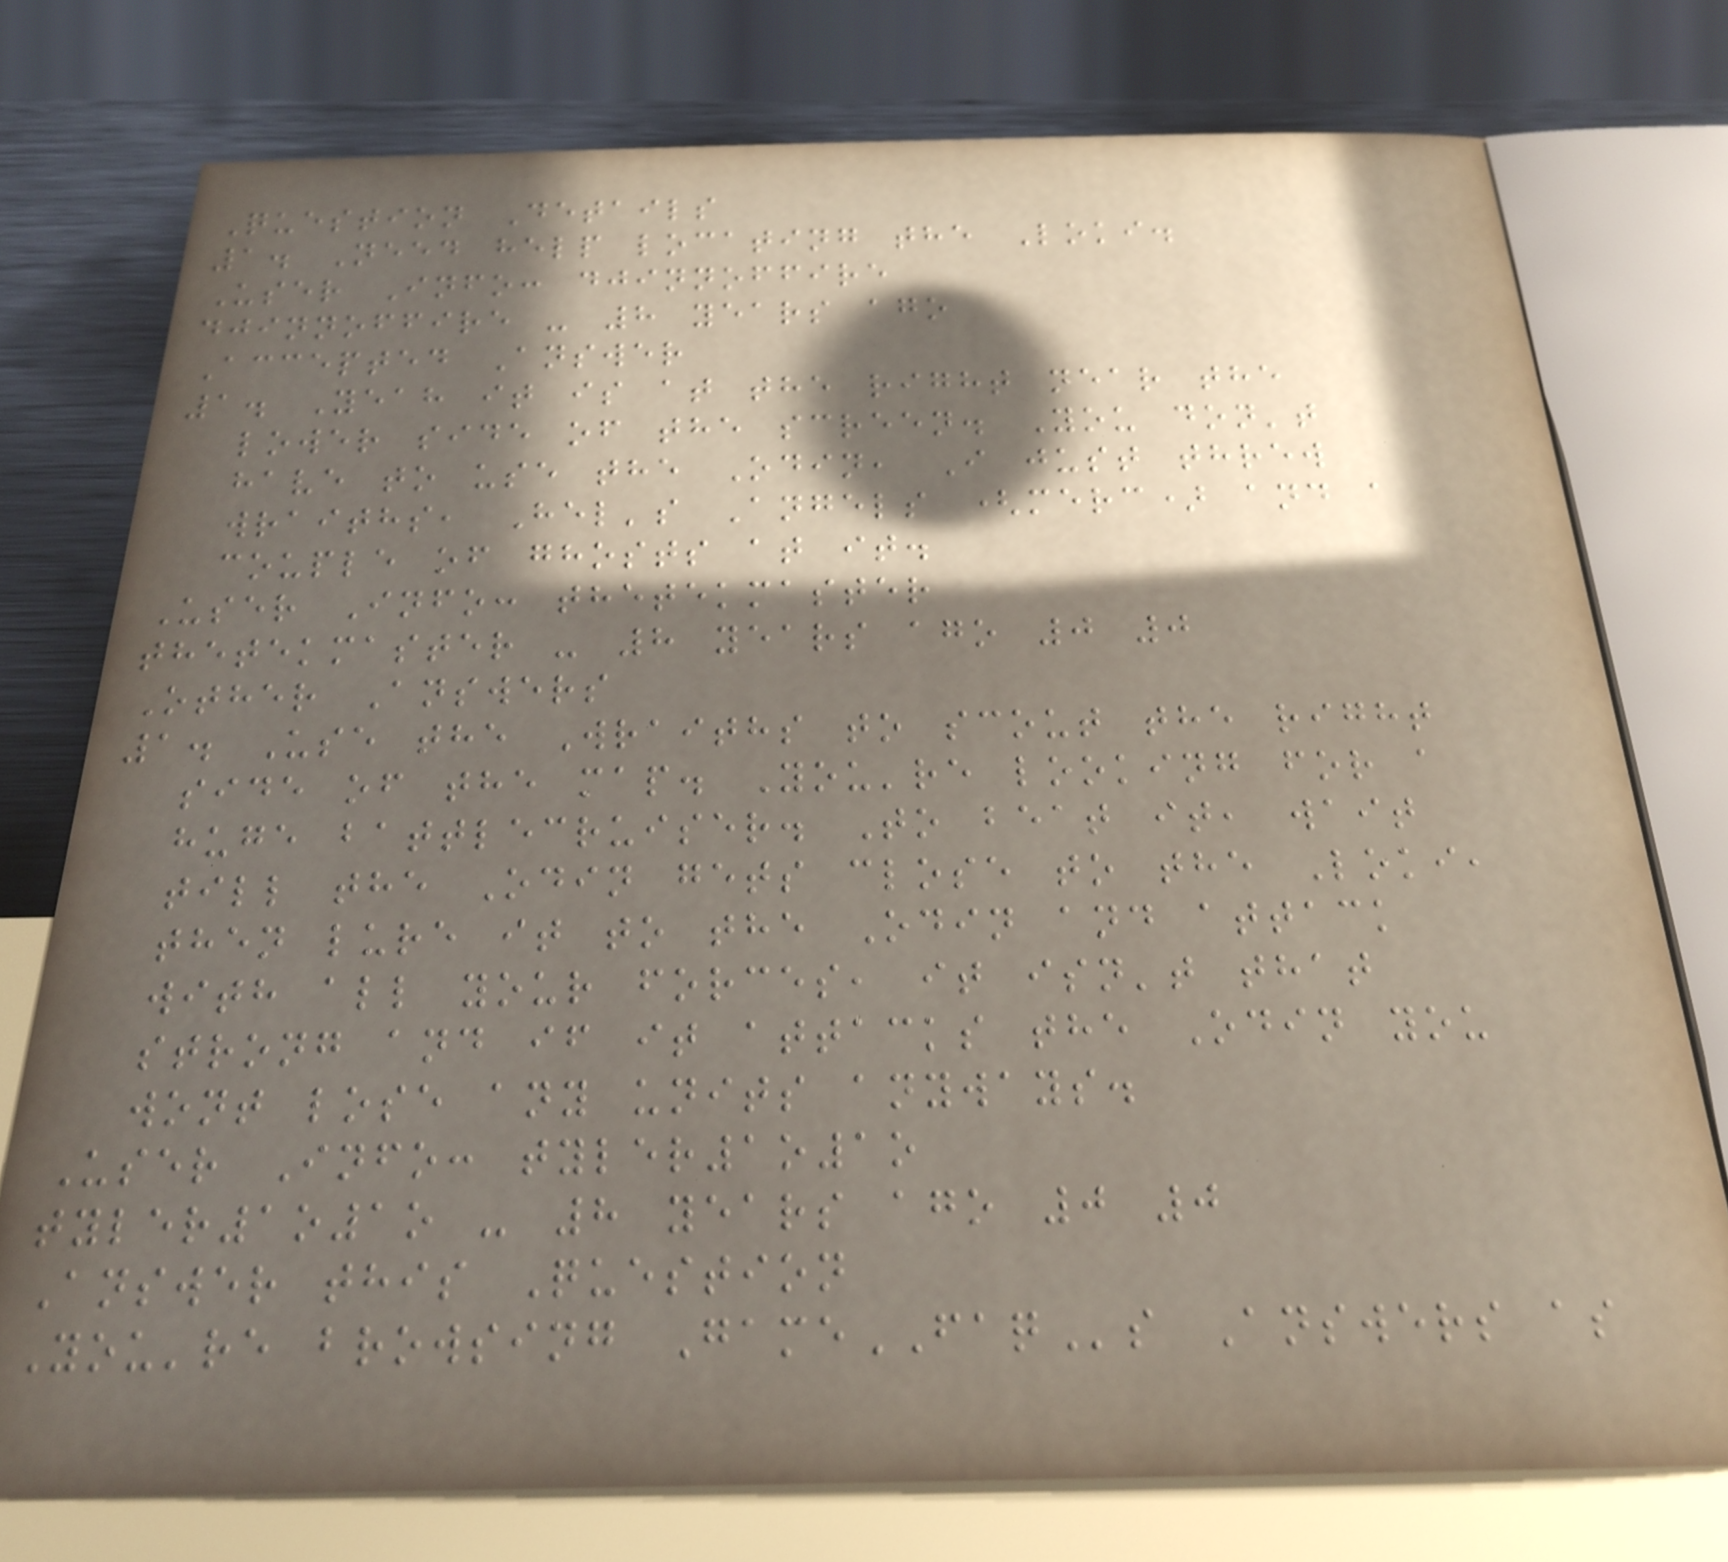Question Details
1. Need help locating the Loki.
User Info: djinnoffire
djinnoffire - 8 years ago
Accepted Answer
1. Yeah it is at the right near the
lower side of the screen. You don't
have to use the Odin, I just threw
wraiths, Hel's Angels (merc) and a
couple of ghosts at it.
User Info: thetekmaster
thetekmaster - 8 years ago 0 0
Other Answers
1. Use the Wraiths to scout the right
side of the map. You're looking for a
huge battlecruiser. To beat it, wait
till the Odin gets close to the Loki,
then lure it to the Odin and attack
with all your forces, it isn't that
strong and if it attacks the Odin you
wont lose any units anyways.
User Info: tyler1o1o
tyler1o1o - 8 years ago 0 0
Answer this Question
You're browsing GameFAQs Answers as
